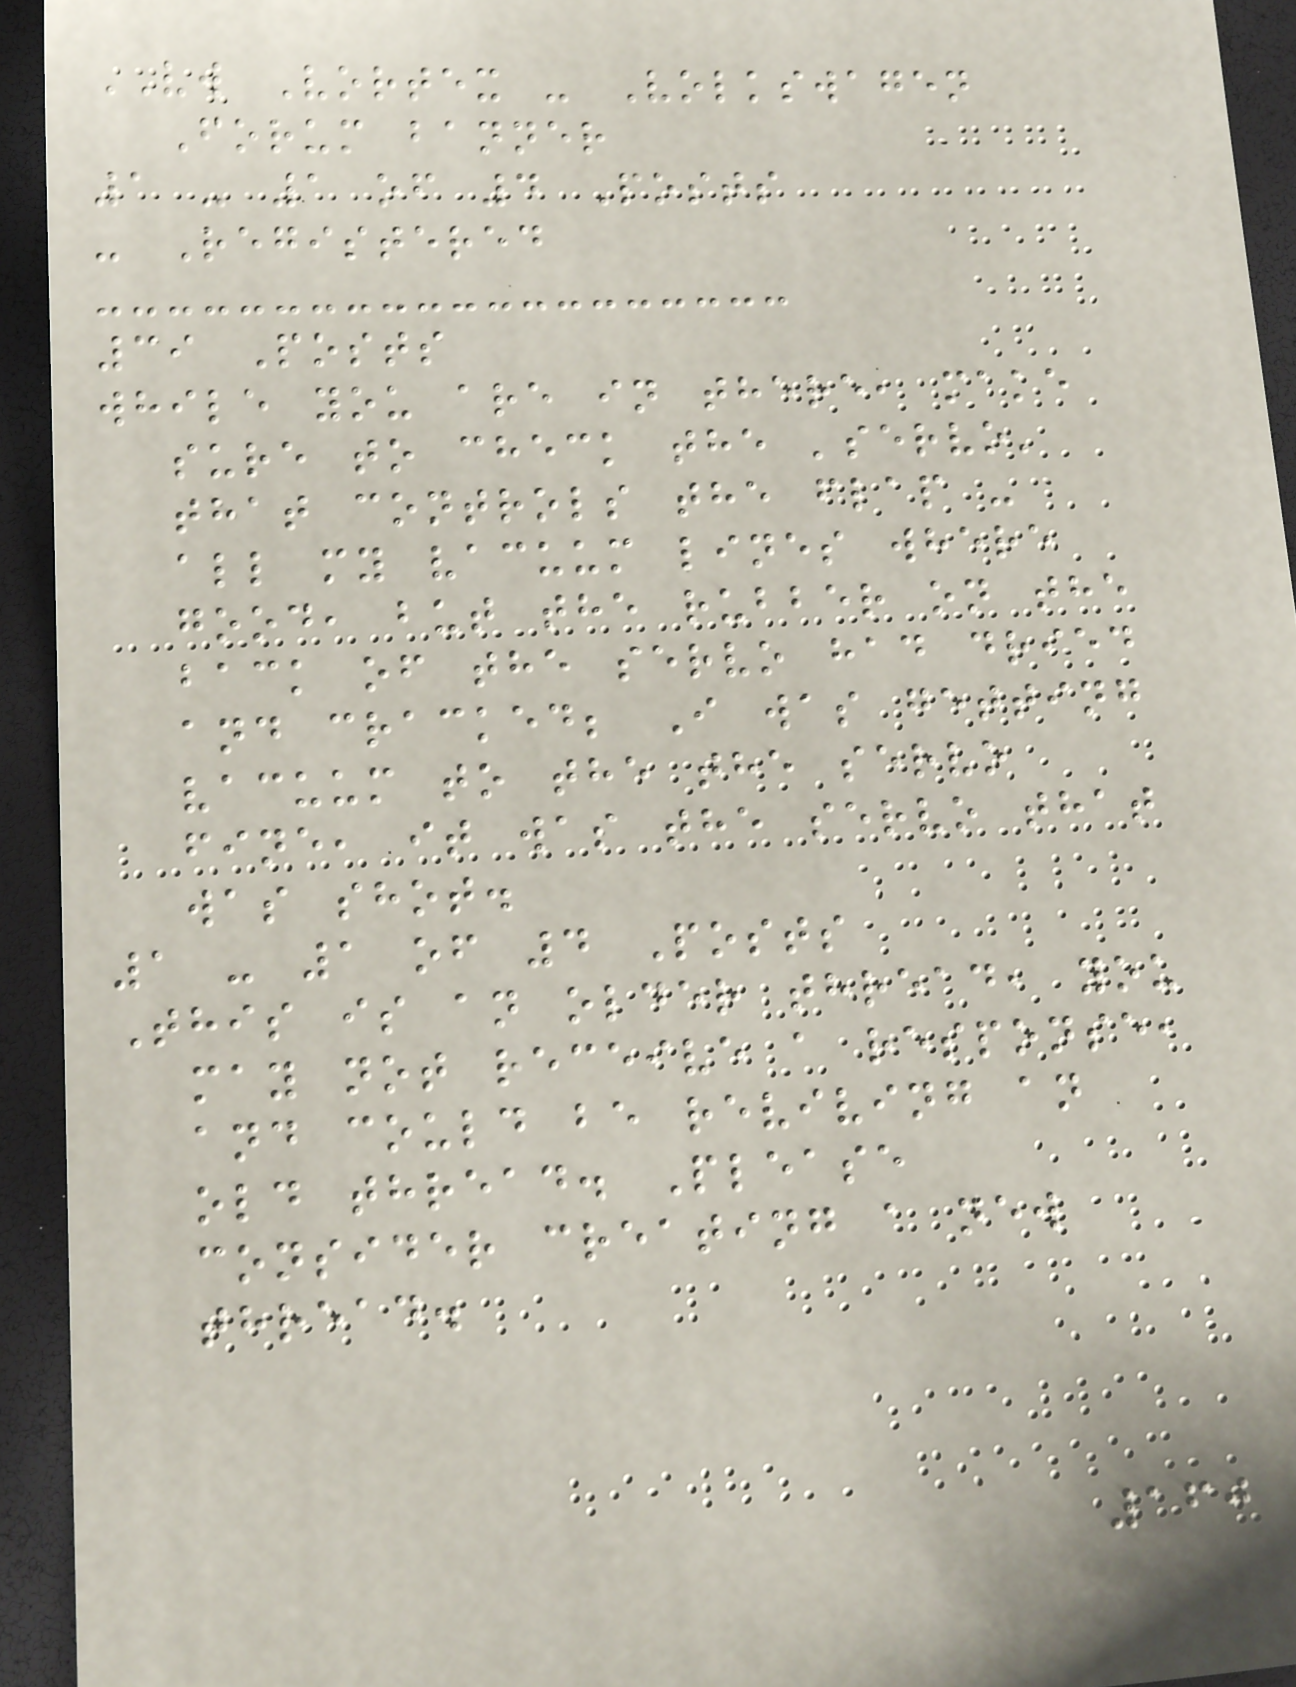VW Vortex - Volkswagen
Forum banner
1 - 1 of 4 Posts
- Registered
39 Posts
while you are in there, make
sure to check the 'servo'
that controls the flap -
all my vacuum lines where
good, but the rubber on the
back of the servo had dried
and cracked; I was getting
vacuum to the the servo
fine, it was the servo that
was shot.
1 - 1 of 4 Posts
This is an older thread, you
may not receive a response,
and could be reviving an
old thread. Please
consider creating a new
thread.
160
